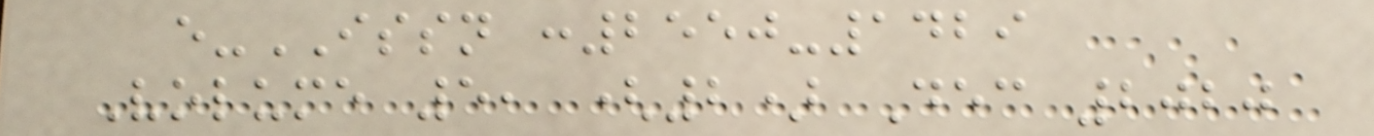e-ISSN :2550-1429
Volume 5, (2) Dec 2020
